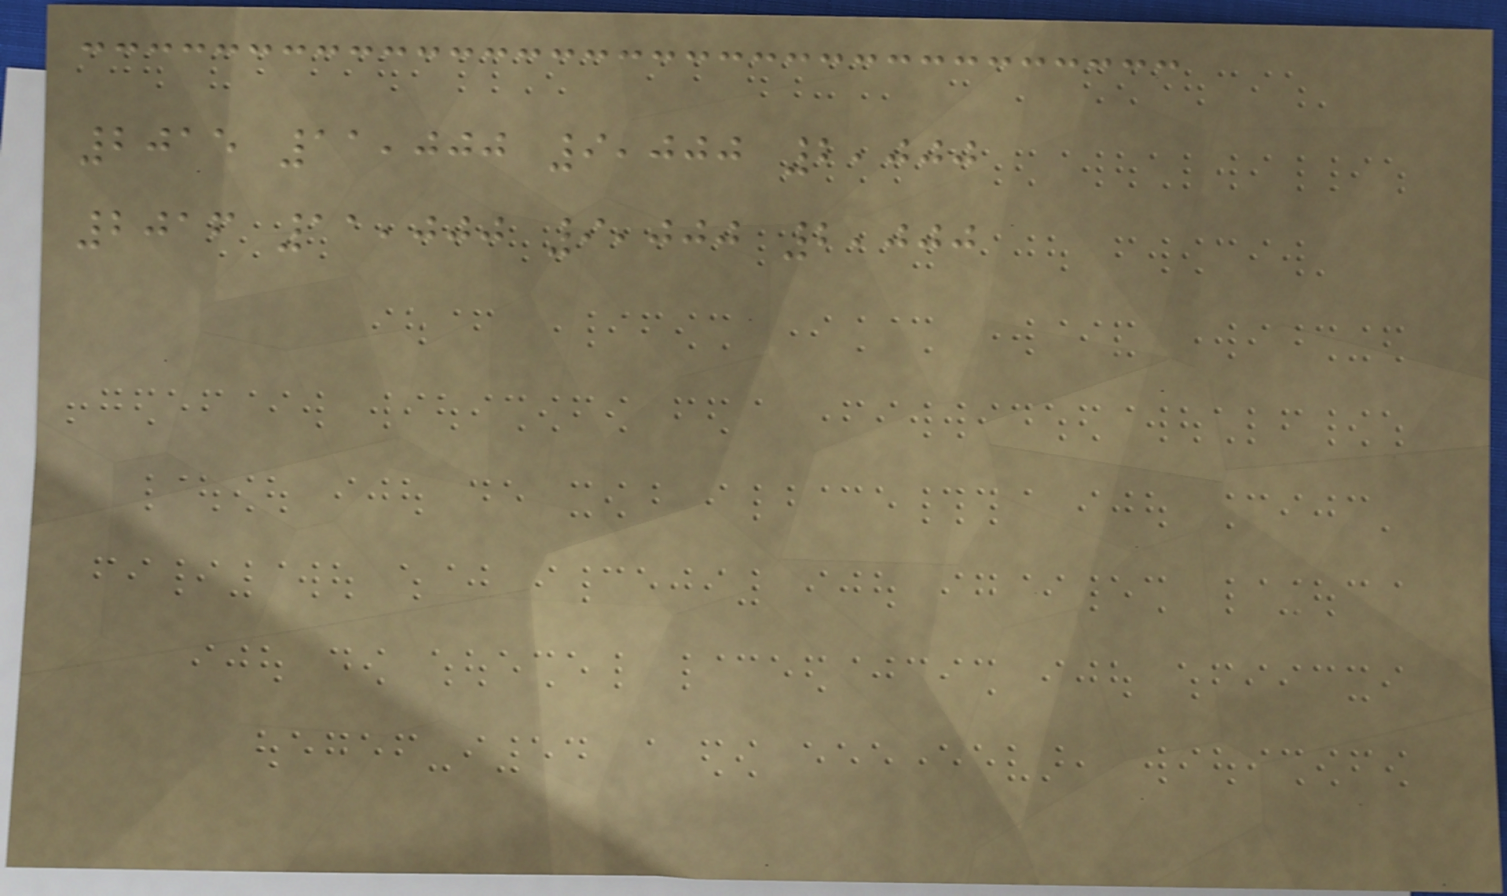2015 11,000 9,000 2,000
2016 11,000 9,000 2,000
